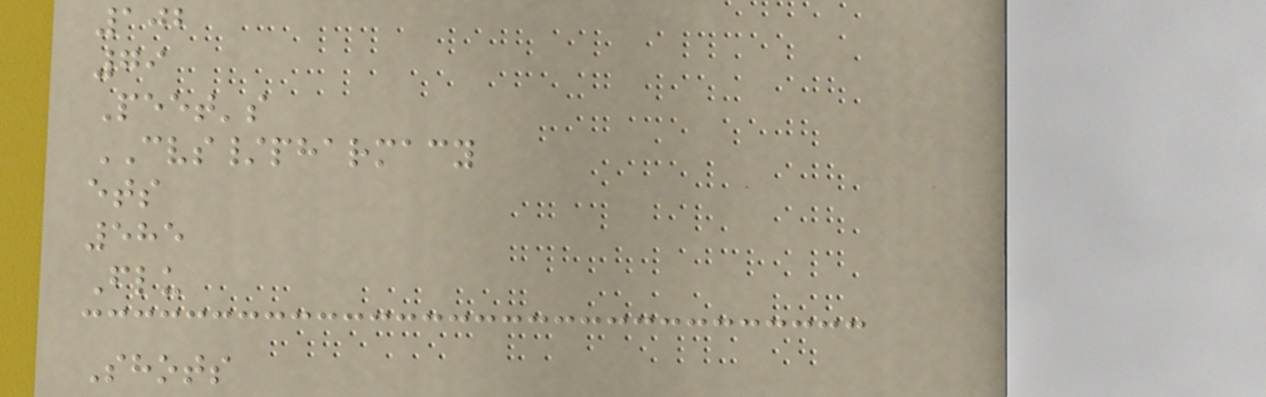102
79
Peet's
CVS/pharmacy
ets
585
Flu
Shots
